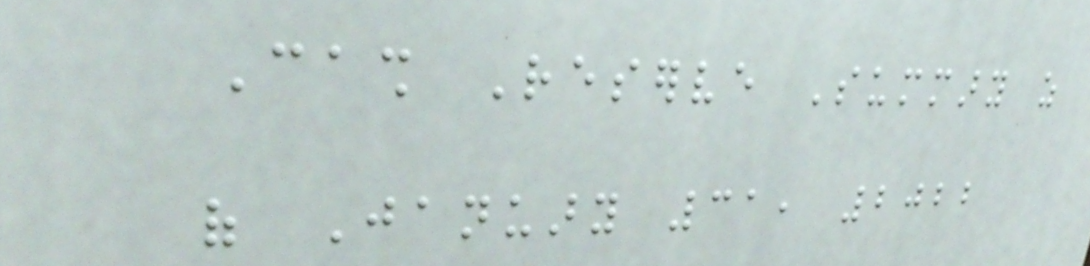Cash Reserve Summary as
of January 31, 2022
